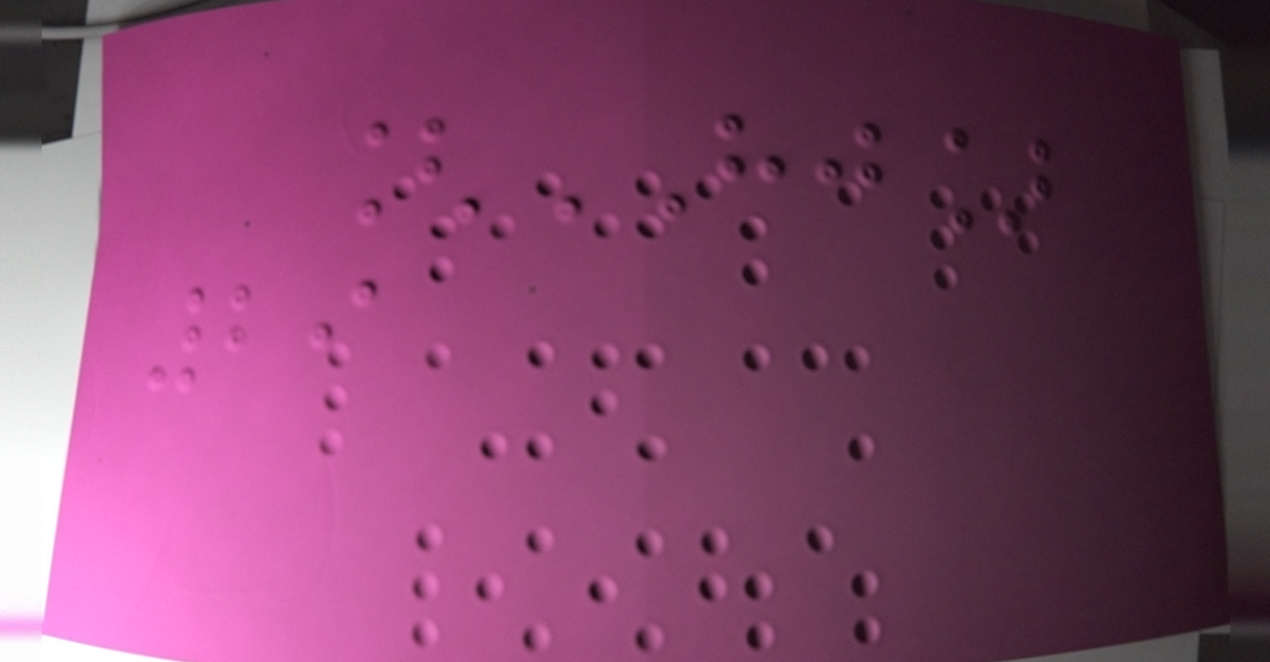[HJ]
29
